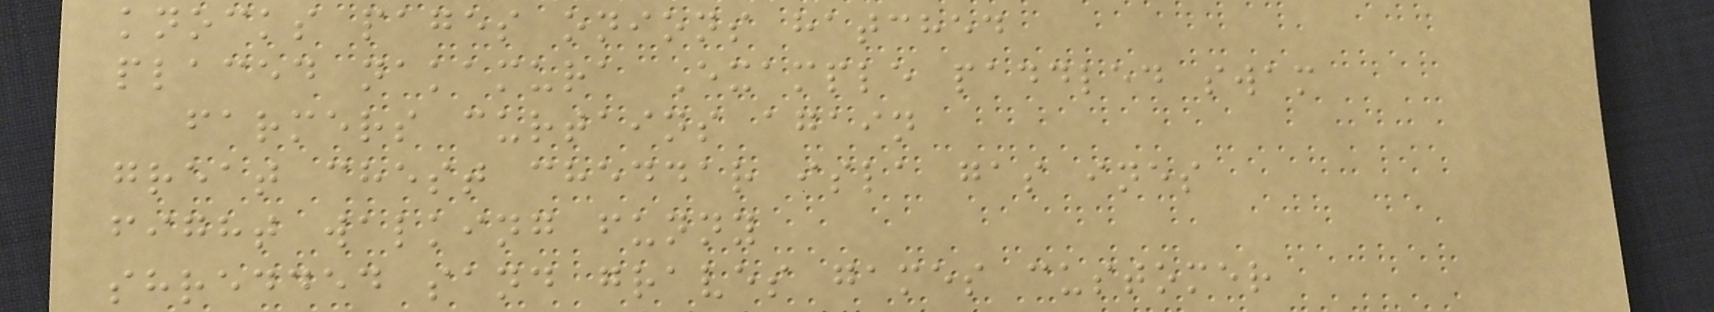knocks pages onions hatched
placed nakamura Example paddled swam
farmers curtains again
great chest cheddar isla gas ines
fight walking funny
shredded sand graves games customer
